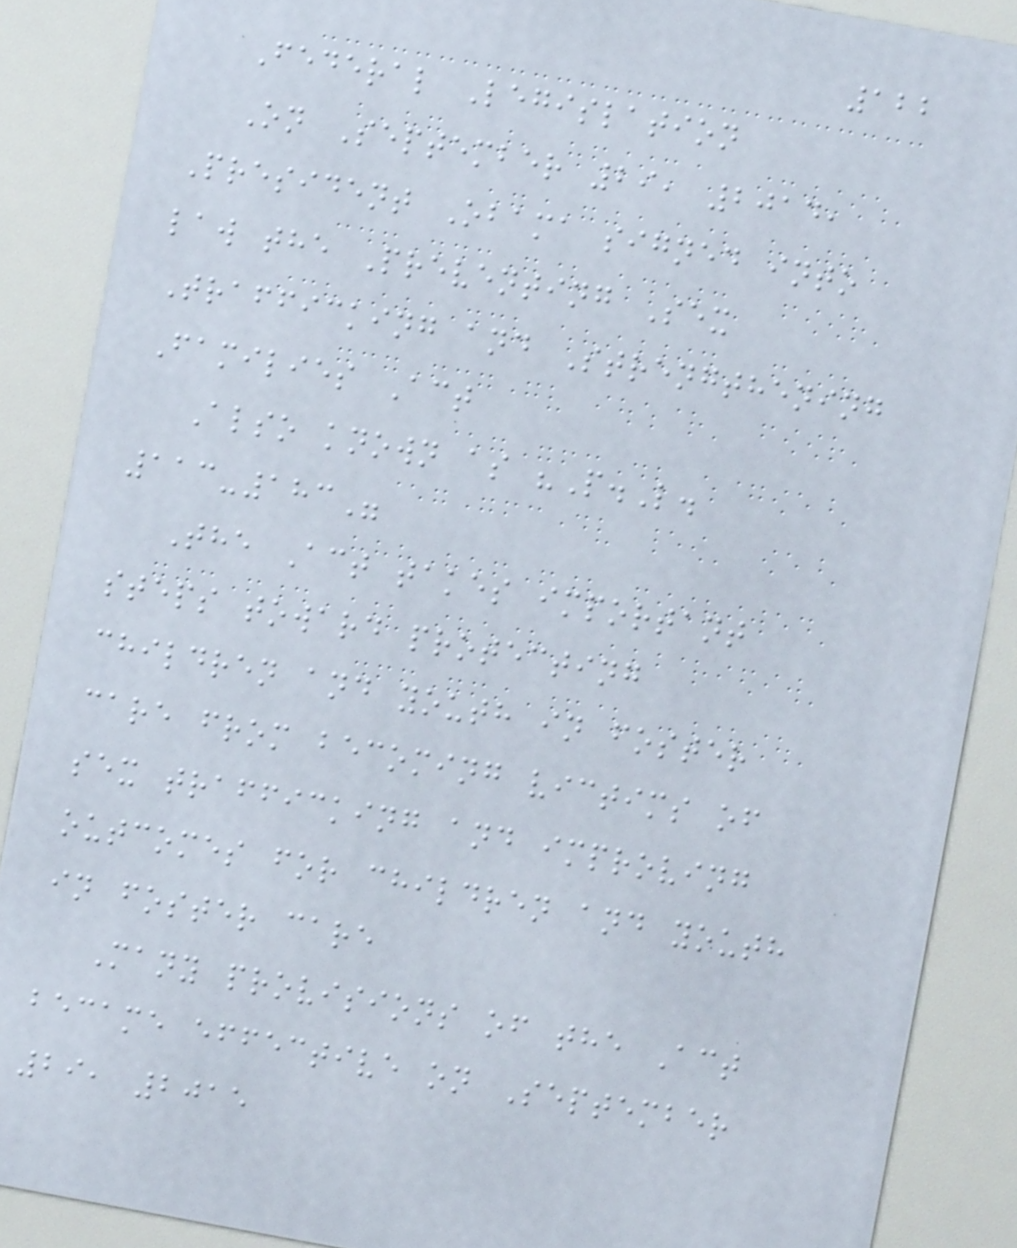122
Federal Legislation
On September 29, 2014,
President Obama signed into
law the Preventing Sex
Trafficking and Strengthening
Families Act
Also known as "P.L.
113-183"
The Act takes important
steps toward protecting
children and youth in foster
care from becoming victims of
sex trafficking and improving
outcomes for children and youth
in foster care
Many provisions of the Act
became effective on September
29, 2015
